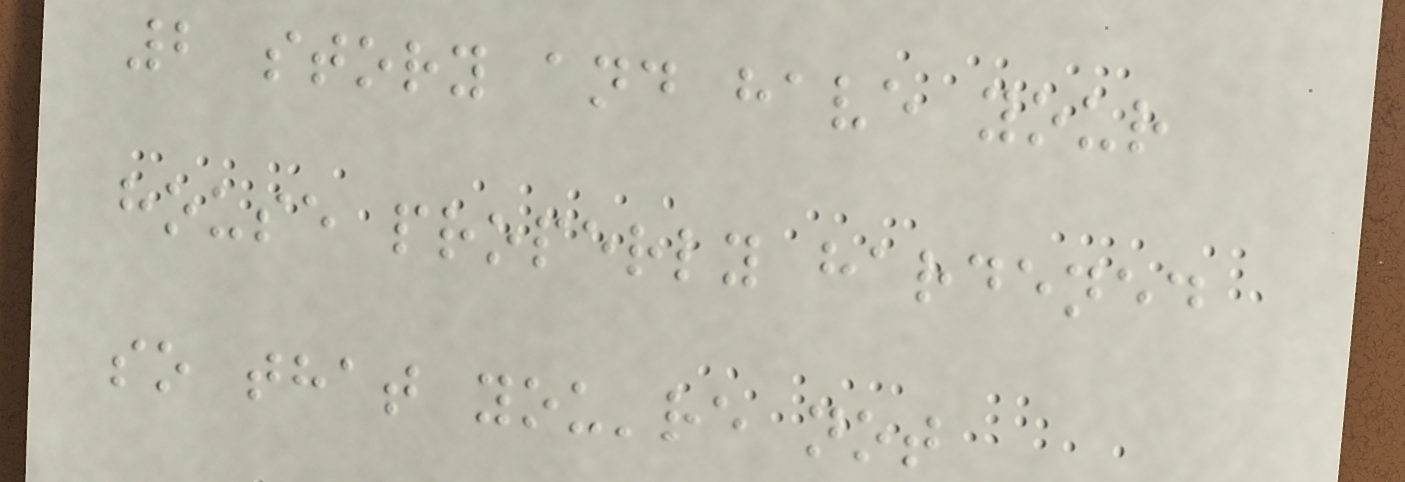2 story and have your
house properly hardened
so that you're not
